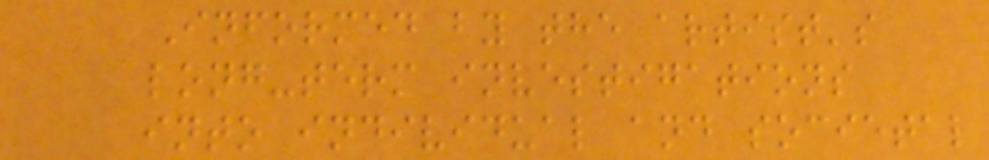Informed by the artist's
long-term investigations
into individual and societal
